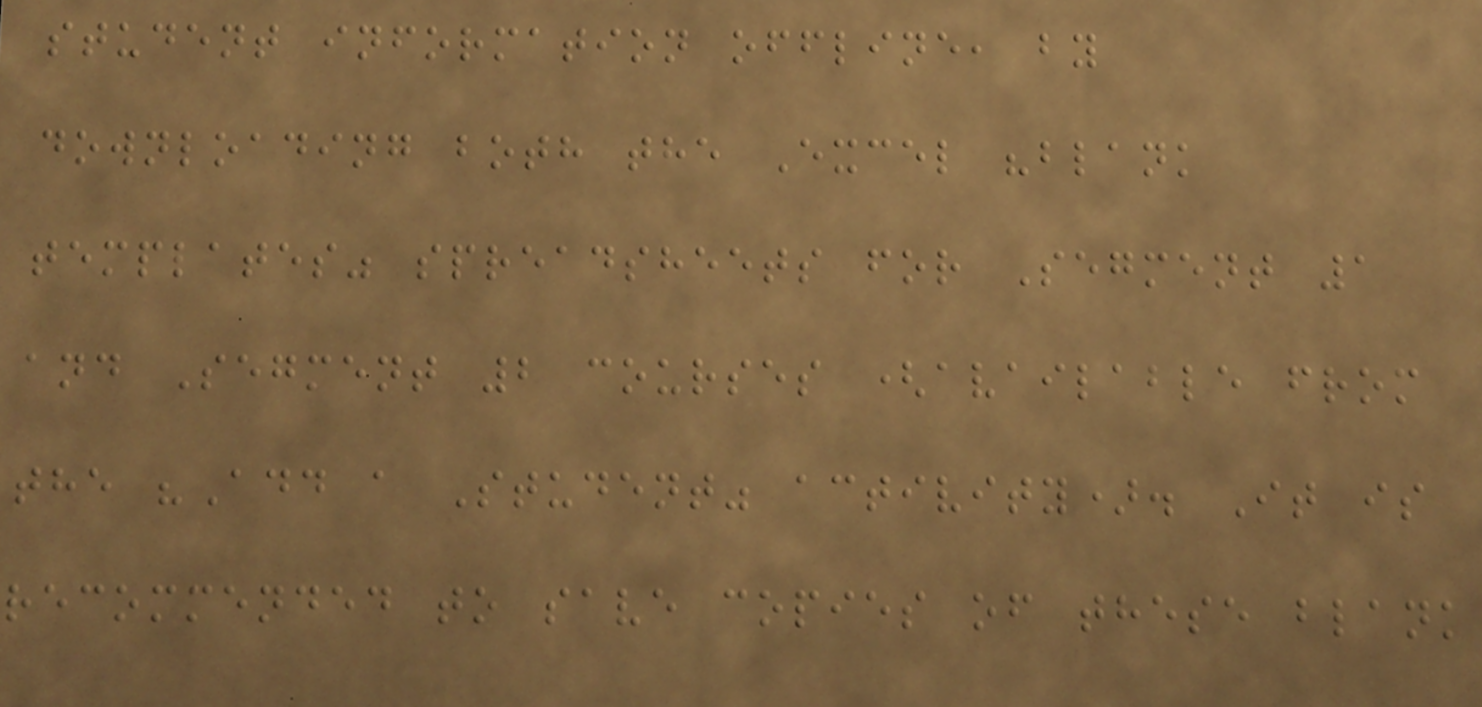student information offline, by
downloading both the Excel "blank
templates" spreadsheets for Segment 1
and Segment 2 courses (available from
the "Add a Student" activity). It is
recommended to save copies of these blank
